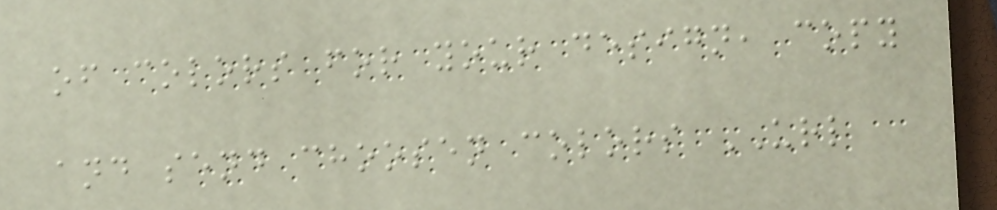of colors for your design, copy
and send choosen colors URL
